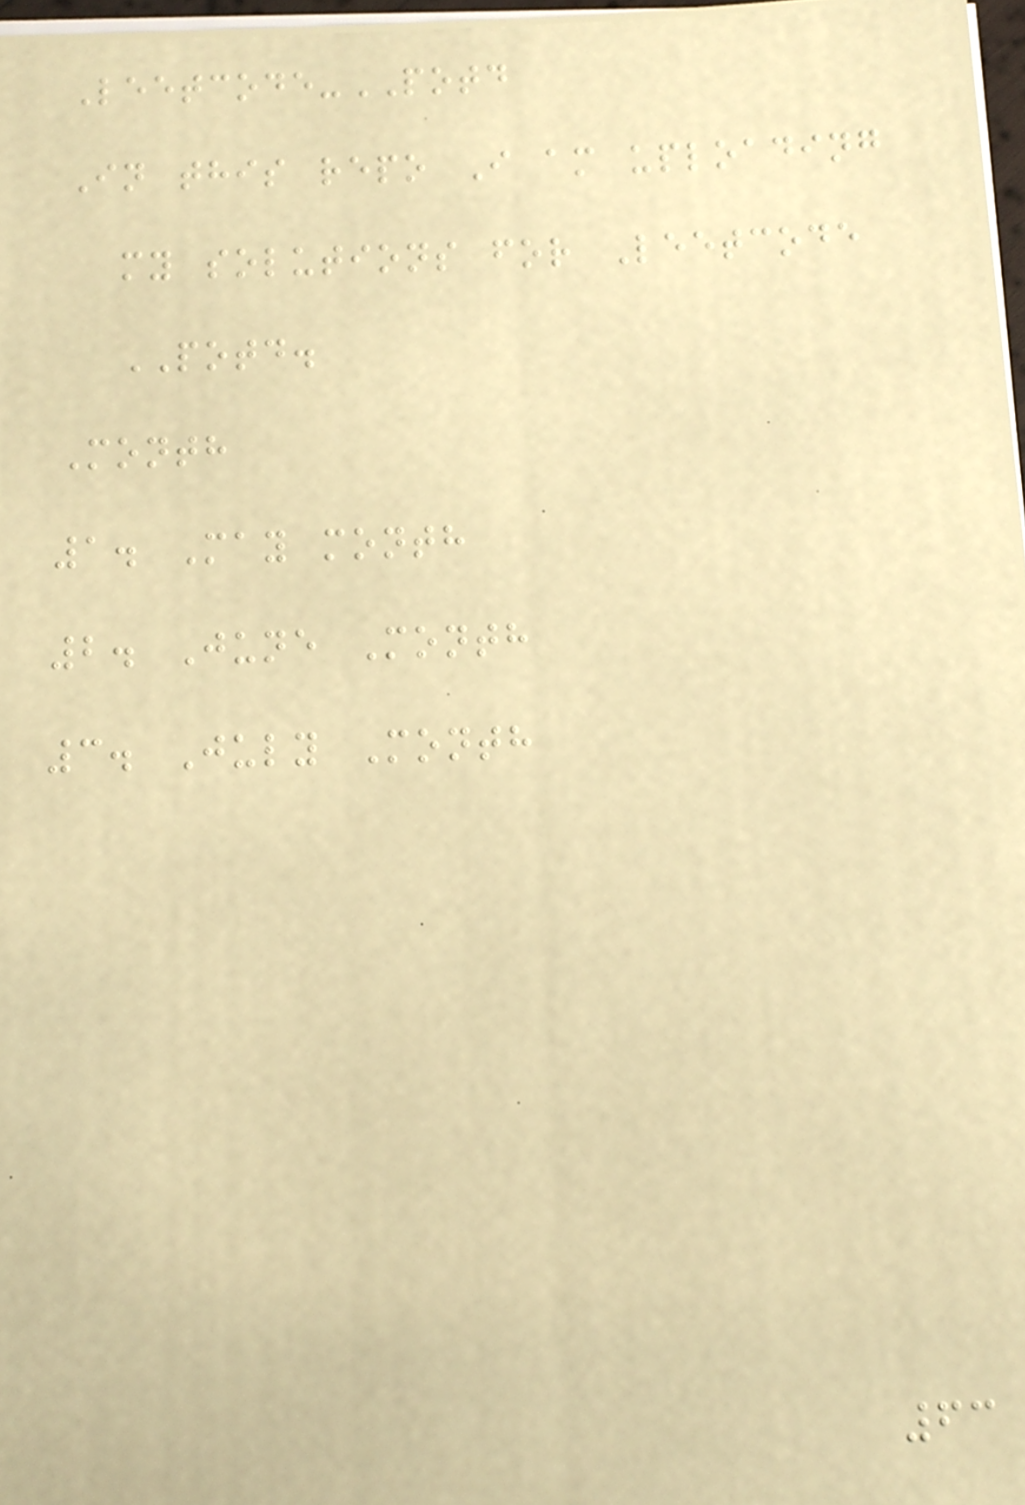Leetcode-POTD
In this repo I am uploading
my solutions for Leetcode
POTD.
Month
1. May month
2. June Month
3. July Month
63
